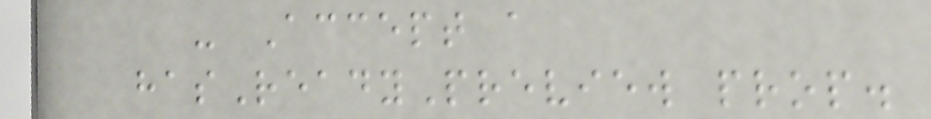- Accept a
hasReadyPreview prop.
